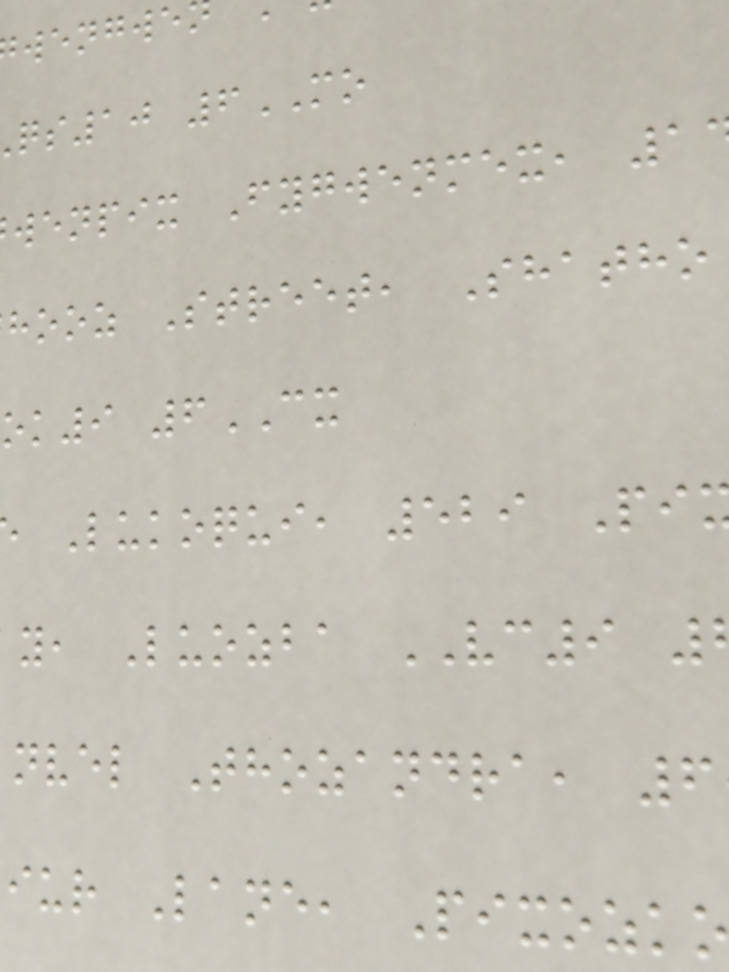qs10 6MO
wenpix Fygwenmex, 1
hooz Street, Shatho
ok9 6CX
Lukoqui, 529 Pi
y, Luozba VC9
nvel Thozandra, 6
iur Lane, Pixozk
